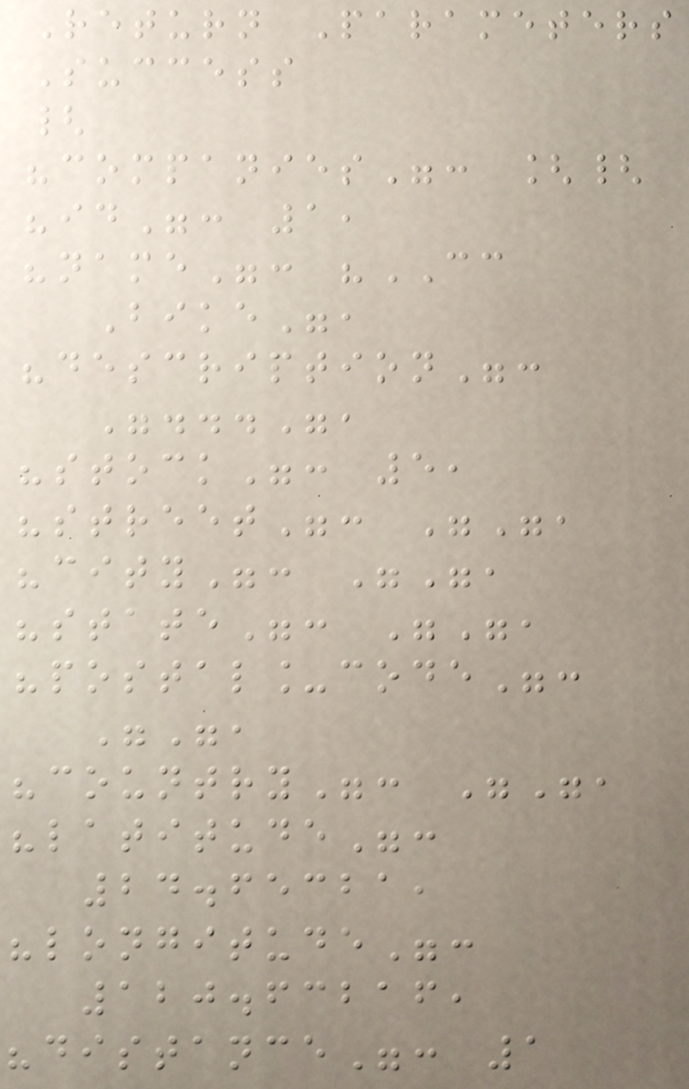Return Parameters
Success
{
"companies": [{
"id": 1,
"name": "CC
Bike",
"description":
"...",
"stock": 5,
"street": "",
"city": "",
"state": "",
"postal_code":
"",
"country": "",
"latitude":
24.65321,
"longitude":
120.63216,
"distance": 1
